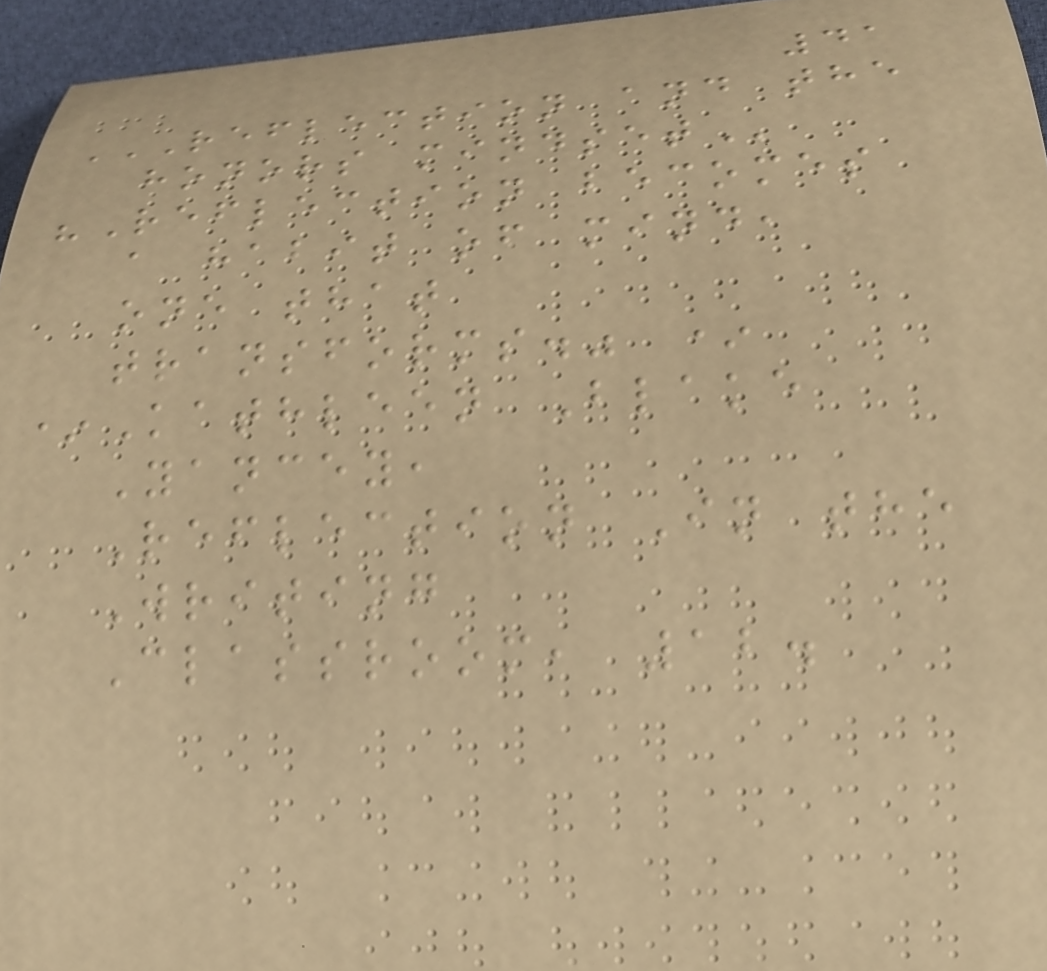41
REFLECTION AND THE
HONORS MINDSET
"Reflection becomes
a habit of mind,
one that
transforms." *
*Kathleen Blake
Yancey,
Reflection In the
Writing
Classroom, 12.
